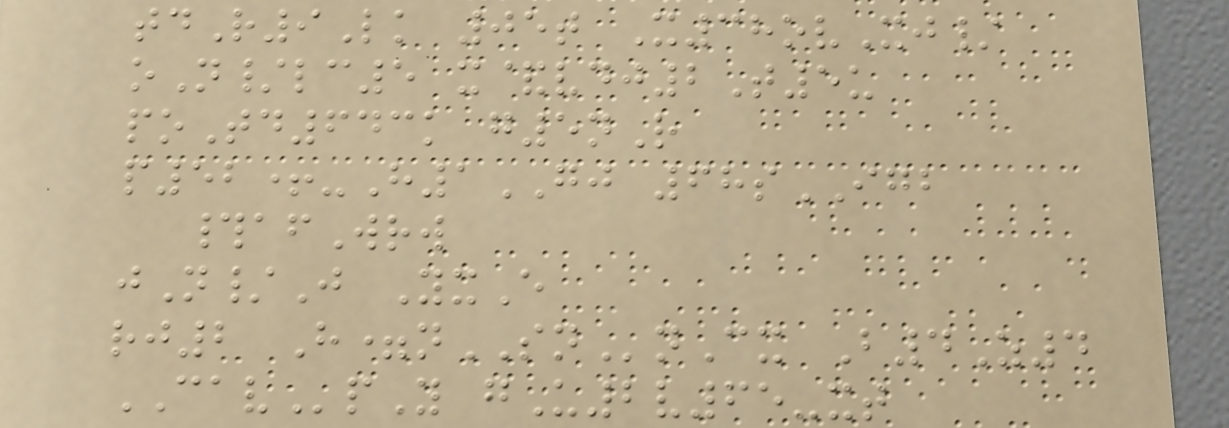tdR9Lk 05t X38ovXj/
oN/lc5 x&vdj2T5u
poTd643k g5nR
p52+-H1GJ 68sIGB
#afWrw
jN/J YxE
rj2 H=nSNnCx B4Z4
CAVpY gU2v65-xt
